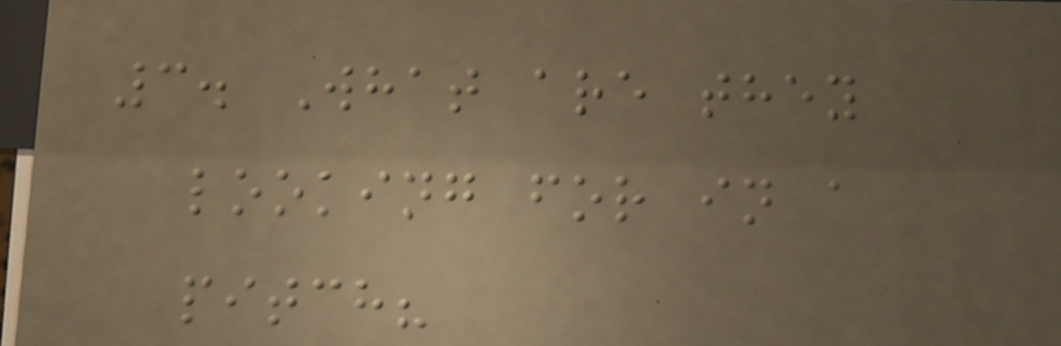3. What are they
looking for in a
pitch?
